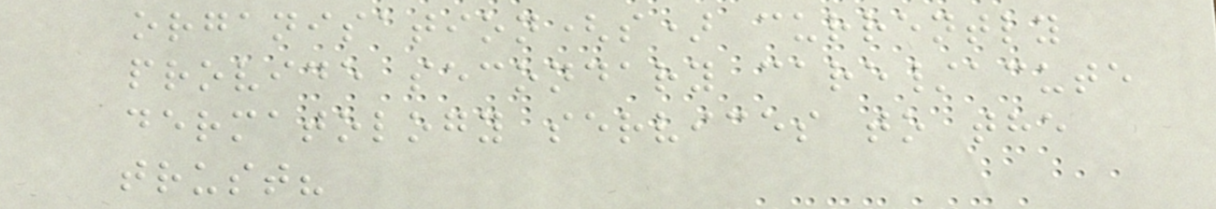organisation(s) currently
provide secondary care/acute
dermatology services to the
trust?
